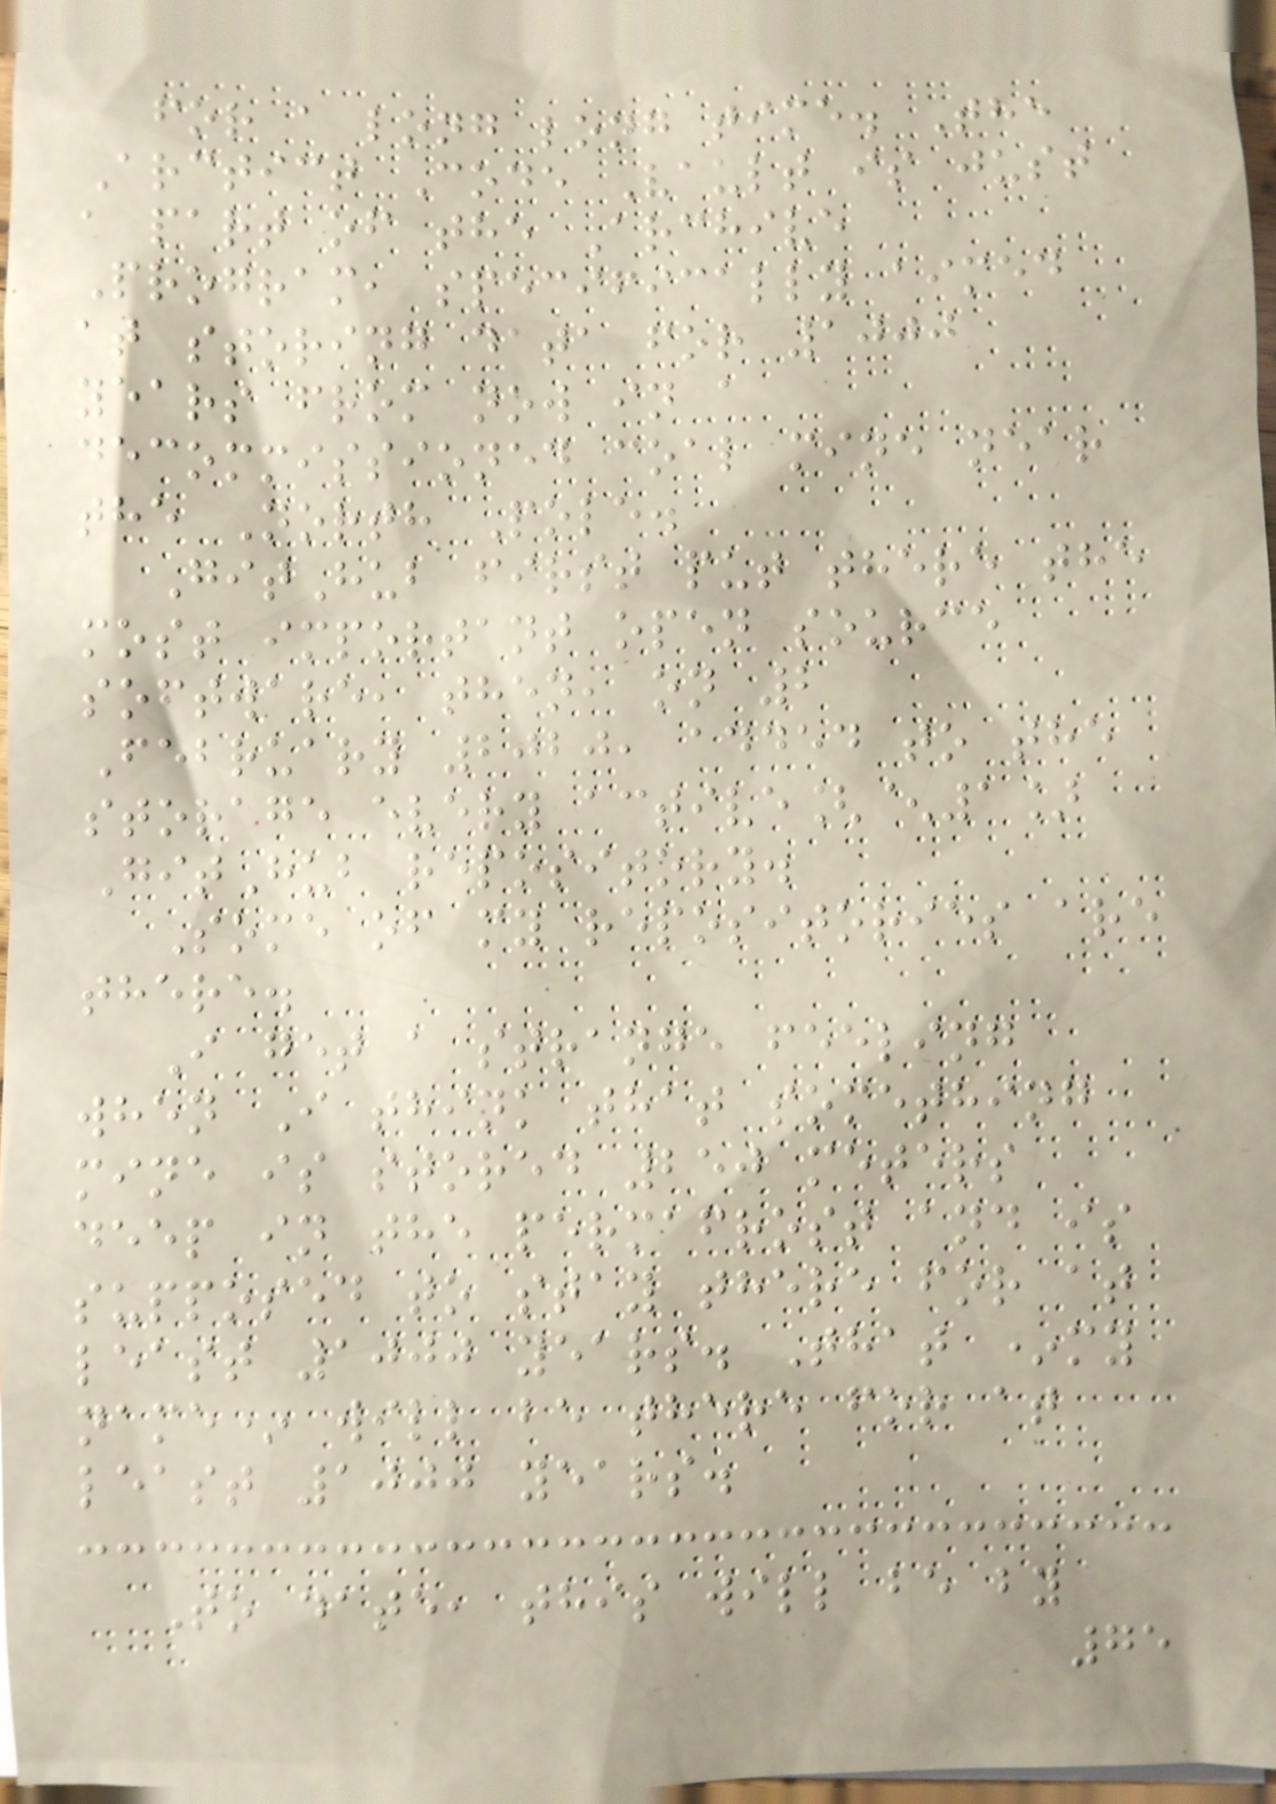for a long long time. The
Arctict Code Vault is just
a part of the Archive
Program, specifically aimed
at storing data for 1000
years from now in a
decommissioned coal mine near
the North Pole.
GitHub first put there the
most important open source
software, then, on 2
February 2020, added to the
storage every active[^1]
GitHub repository.
Some of my repositories are
there.
I get a strange feeling
when I think that something
mine is stored 250 meters
deep in the permafrost and is
supposed to stay there for at
least 1000 years. That *my
name* will be there for at
least 1000 years.
To date, this will be by
75
